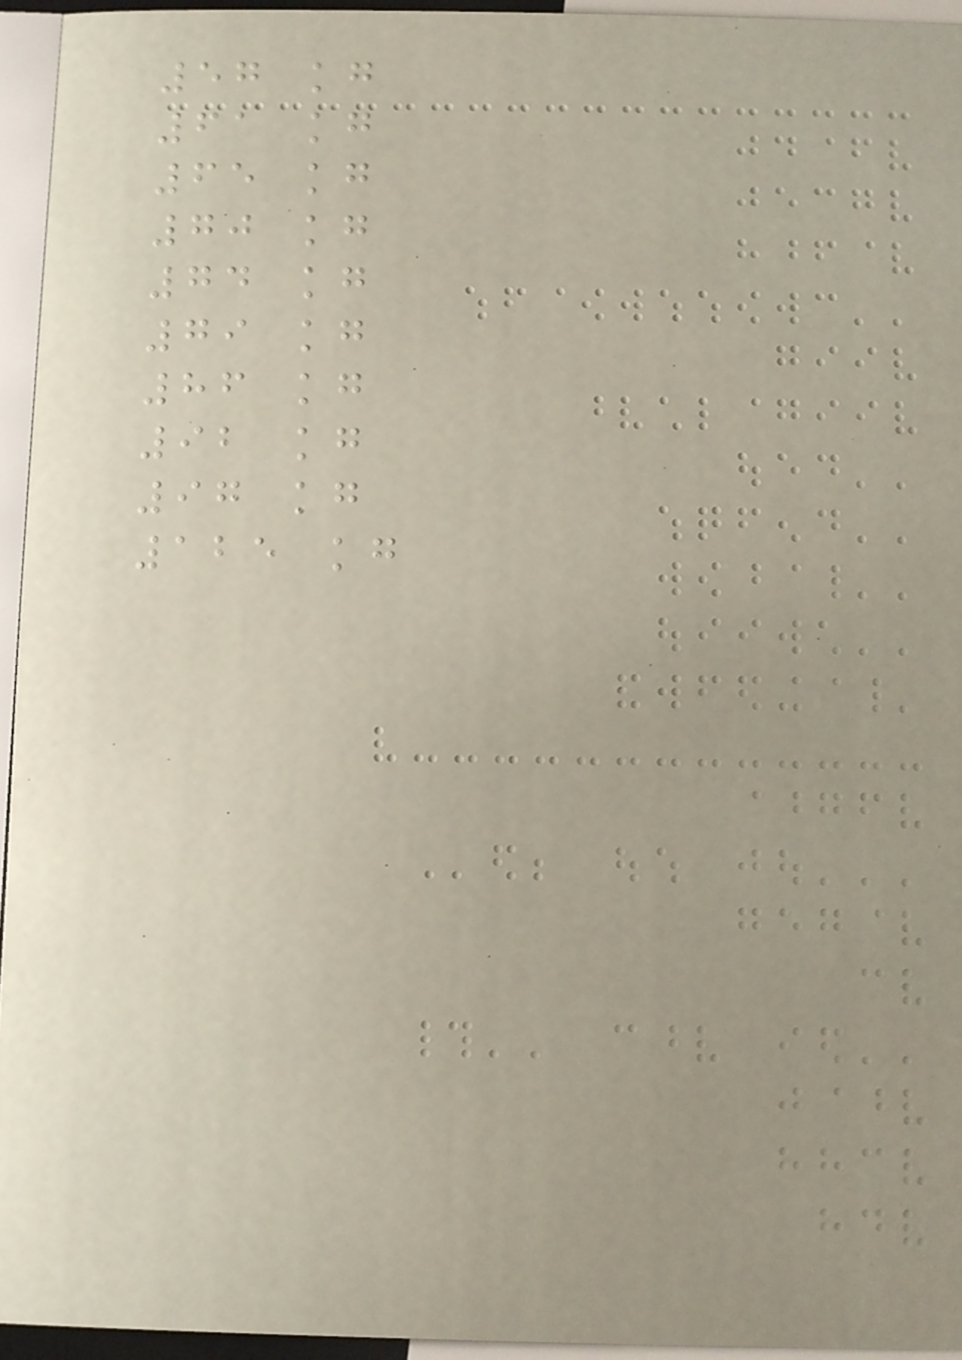57 kg
61 kg
65 kg
70 kg
74 kg
79 kg
86 kg
92 kg
97 kg
125 kg
